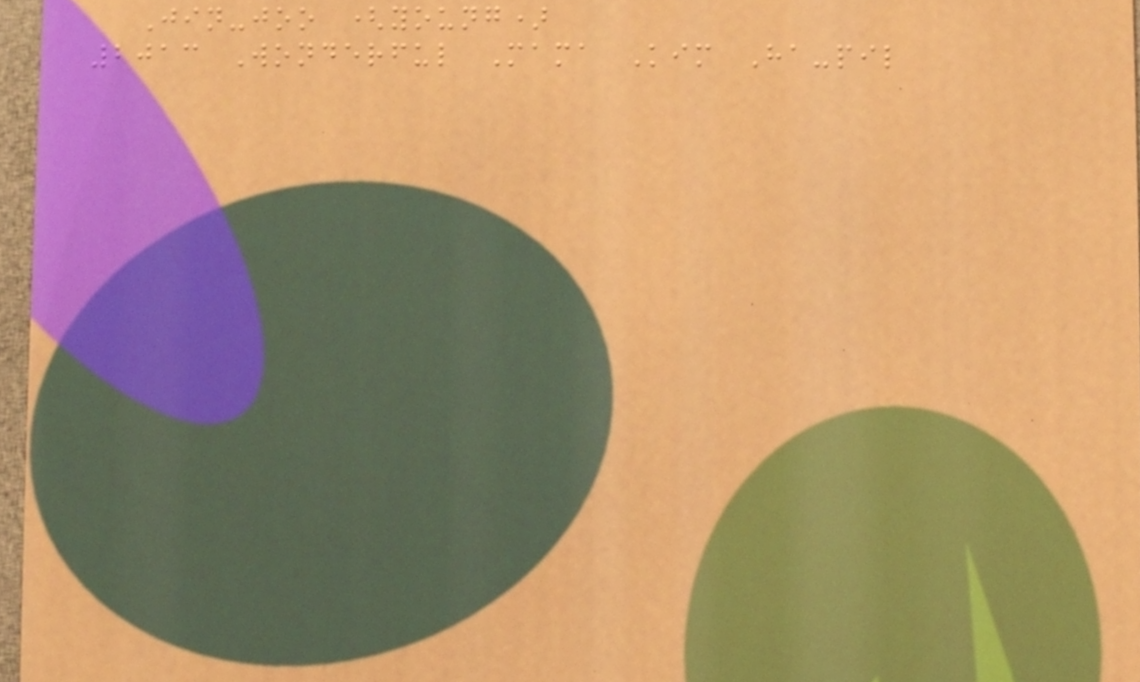Jin-joo (young)
2013 Wonderful Mama Kim Ha-pil
